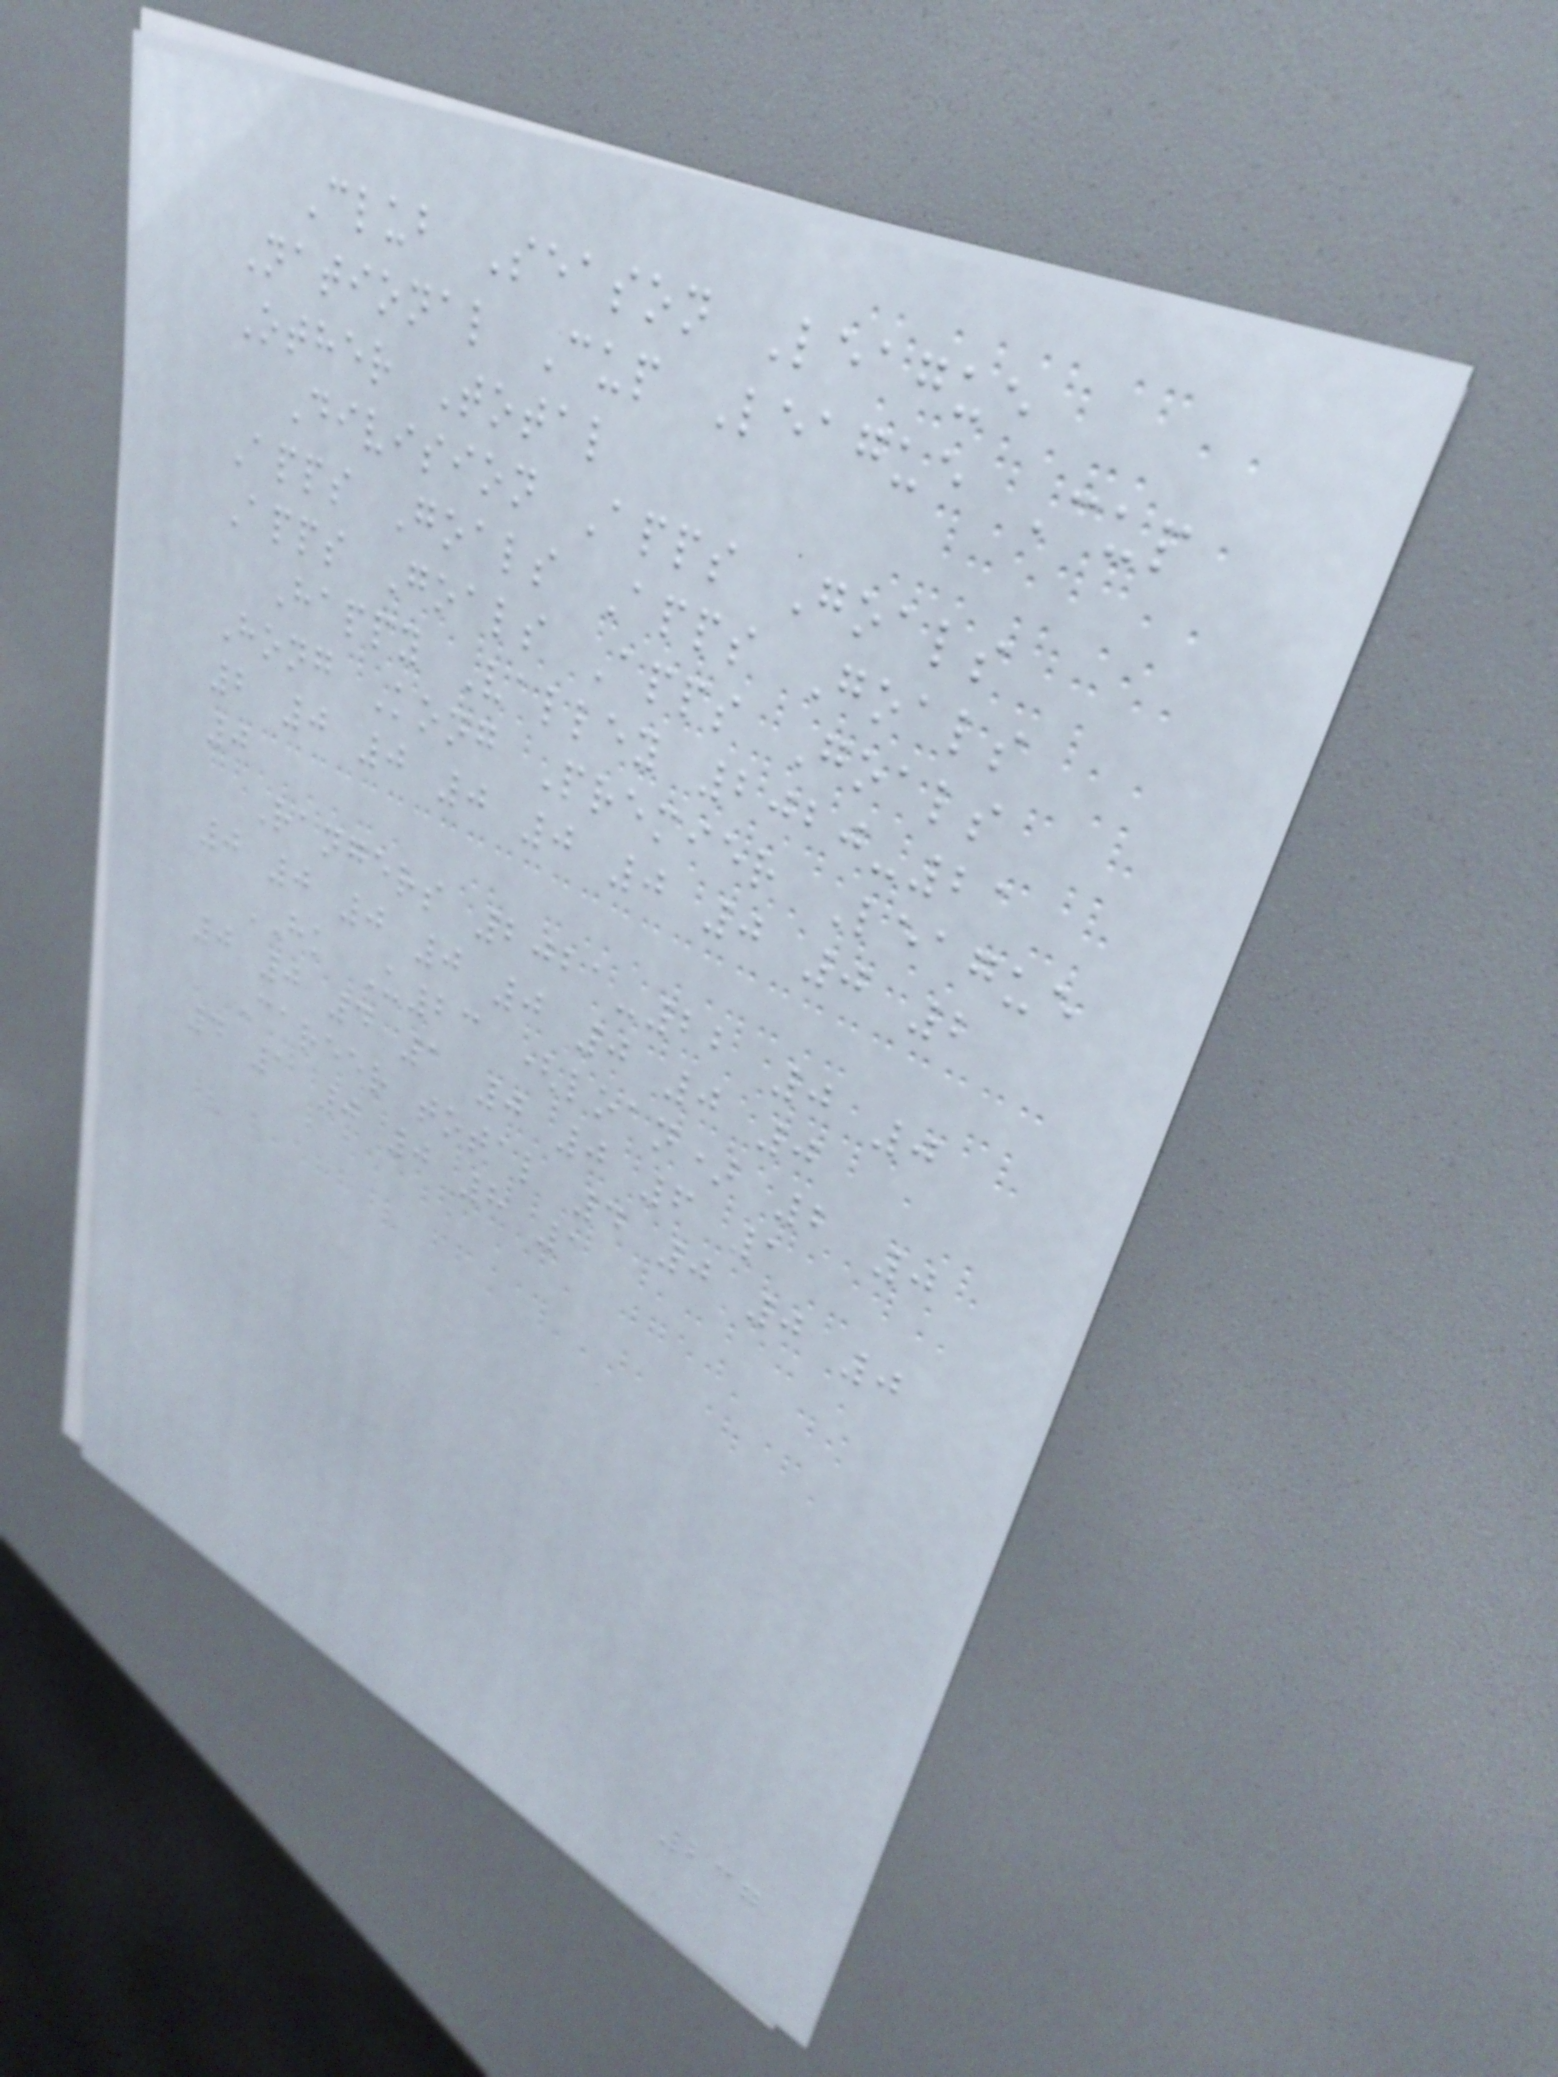Club Season League
National Cup League Cup
Other Total
Division Apps Goals
Apps Goals Apps Goals
Apps Goals Apps Goals
Happy Valley 2020-21
Hong Kong Premier League
2 0 0 0 0 0 0 0 2
0
Rangers 2021-22 0 0
0 0 0 0 0 0 0 0
HK U23 (loan) 2 0
0 0 4 1 0 0 6 1
Career total 4 0 0 0
4 1 0 0 8 1
237
